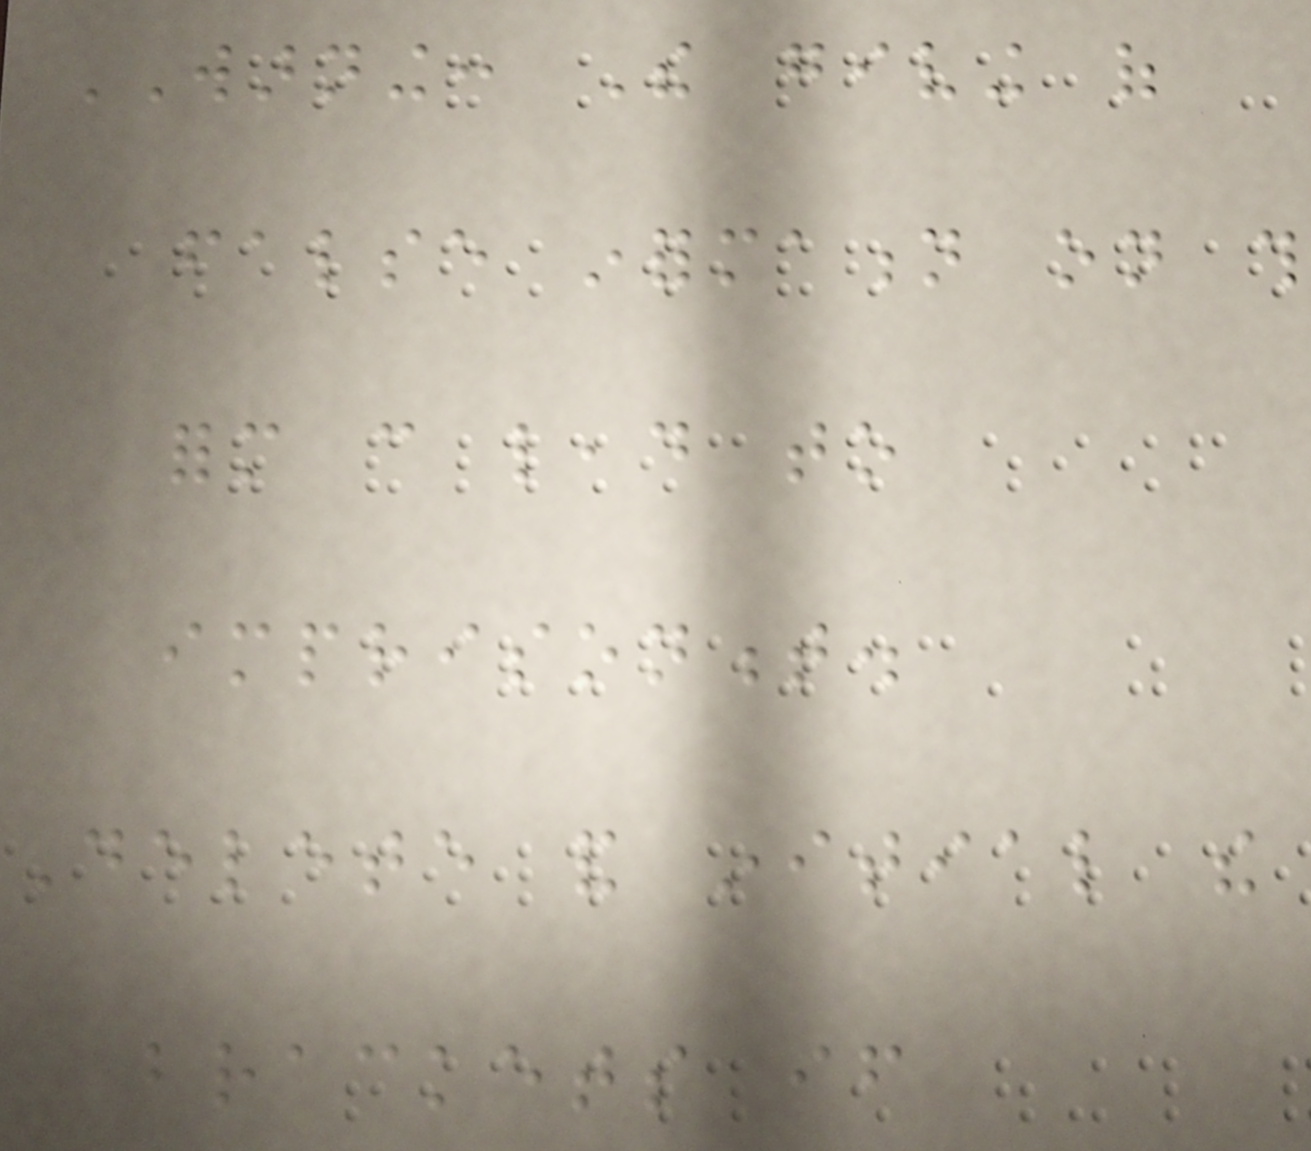WARNING: The giving of
false information on this
form can lead to
imprisonment.
Delete and initial the
brackets if
